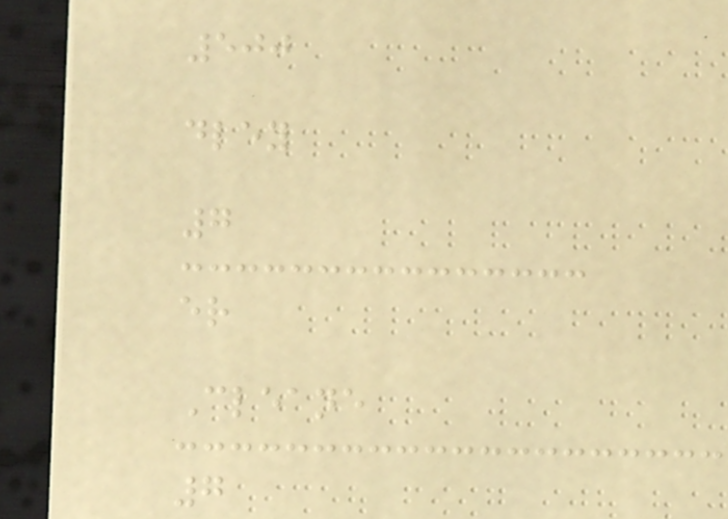500
dley
7
er
Cleane
7
